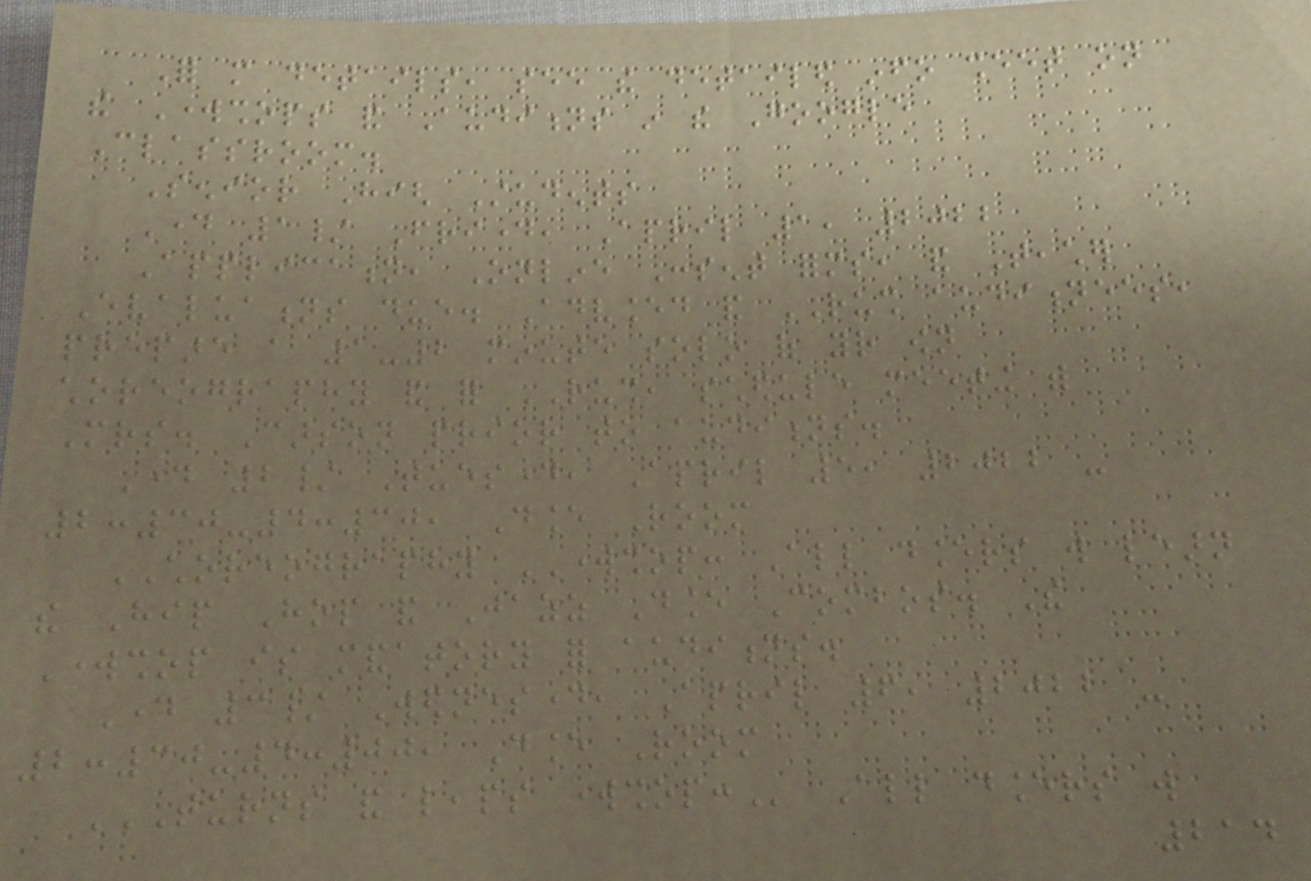For more details, see the detailed info sheet on
the Workshops and Auditions in the Google
Classroom.
Senior High Students
Day 1/ Friday, April 1, 2022
Application, Online Consent forms, and Teacher
Evaluations due. Advanced and RUSH auditionees,
prepare a 1-2 minute solo of your own
choreography and for RUSH, schedule meeting with
Mrs. Carson prior to auditions.
Day 2/ Tuesday, April 5, 2022 -
2:30-4:30, Dance Room
CHOREOGRAPHY WORKSHOP: All dancers will learn
the Hip Hop and Jazz Dance Combos. The
Workshop is mandatory for auditions.
Day 3/ Wednesday, April 6, 2022 -
2:30-4:00, Dance Room
TURNS AND LEAPS WORKSHOP: All dancers will
214
